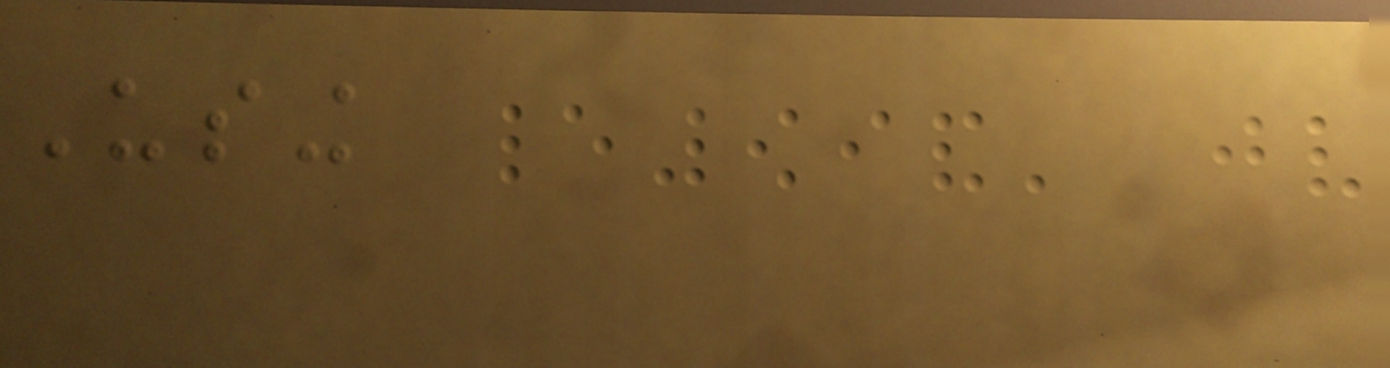Using
